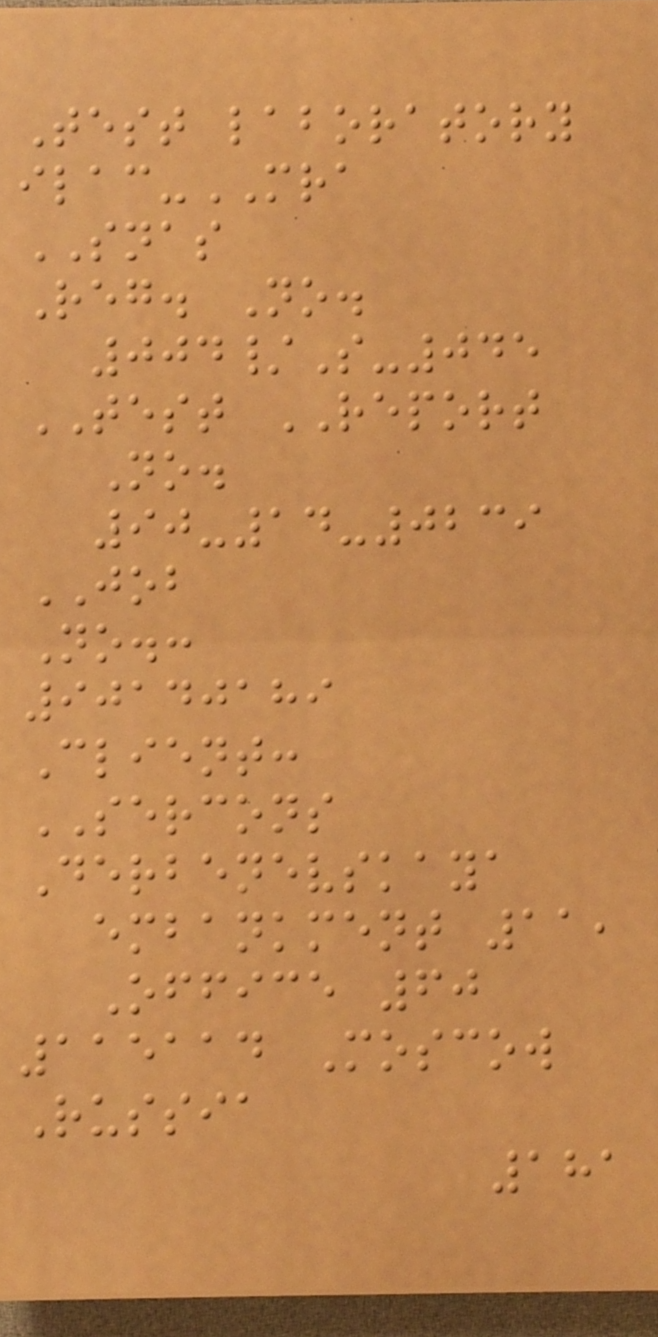Test laboratory
ilac-MRA
SNAS
Reg. No.
004/S-045
TEST REPORT
No.
90-14-0239
JOB
No.:
90140189
Client:
SERCONS
Derbenevskaya
embankment 11,
Office 60
115114 Moscow
Russia
181
